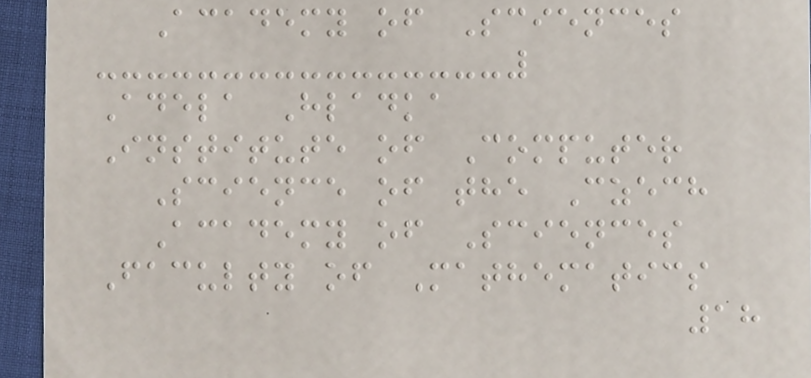Academy of Sciences
Adela Hladka
Institute of Computer
Science of the Czech
Academy of Sciences
Faculty of Mathematics
18
